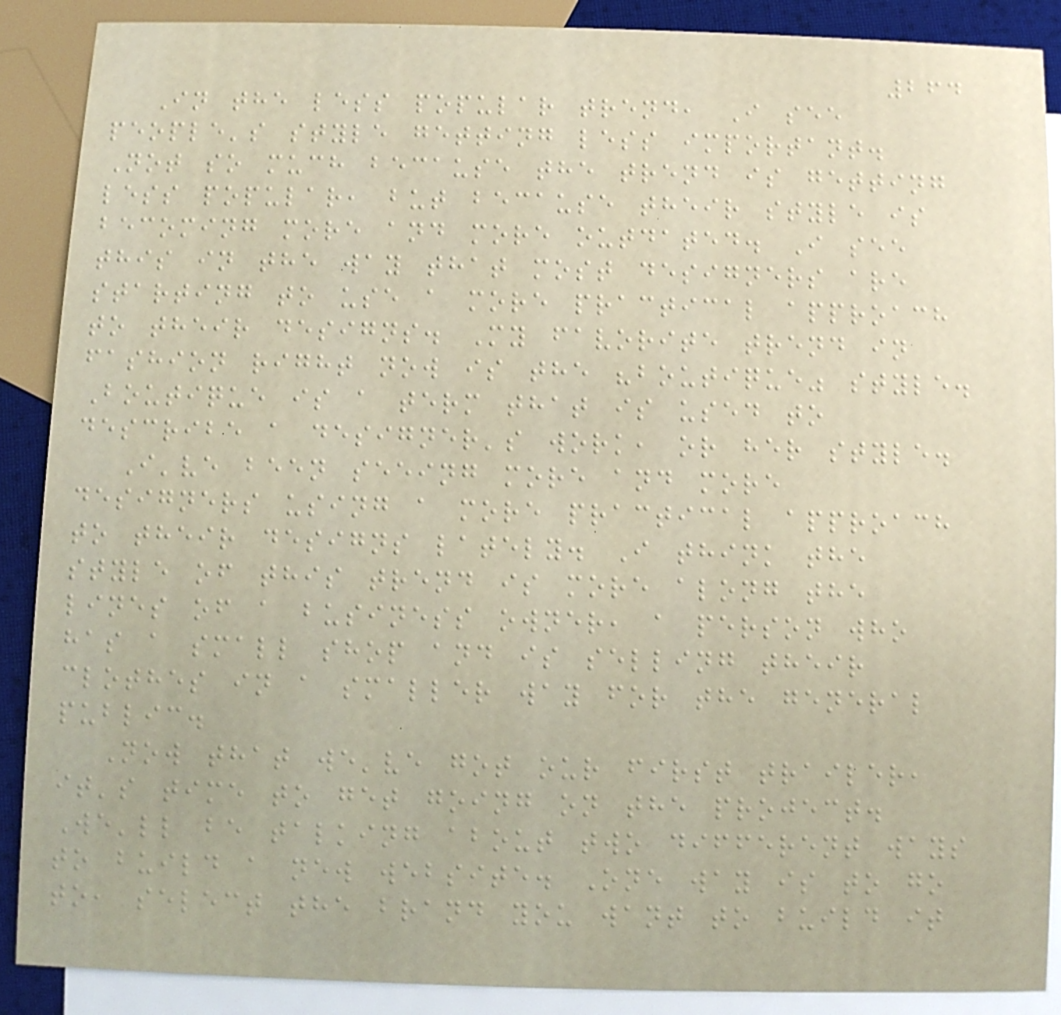264
In the less popular trend, I see
people's style getting less important.
Not so much because the trend is getting
less popular, but because their style is
becoming more and more outdated. I see
this in the way that most designers are
starting to use a more practical approach
to their designs. My favorite trend in
fashion right now is the "boutique" style.
Boutique is a term that is used to
describe a designer's work, or her style.
I've been seeing more and more
designers using a more practical approach
to their designs lately. I think the
style of this trend is more along the
lines of a business owner, a person who
has a small shop and is selling their
clothes in a smaller way for the general
public.
Now that we've got our first trailer,
it's time to get going on the project.
We'll be talking about two different ways
to build a new website. One way is to go
to, select the brand you want to build it
